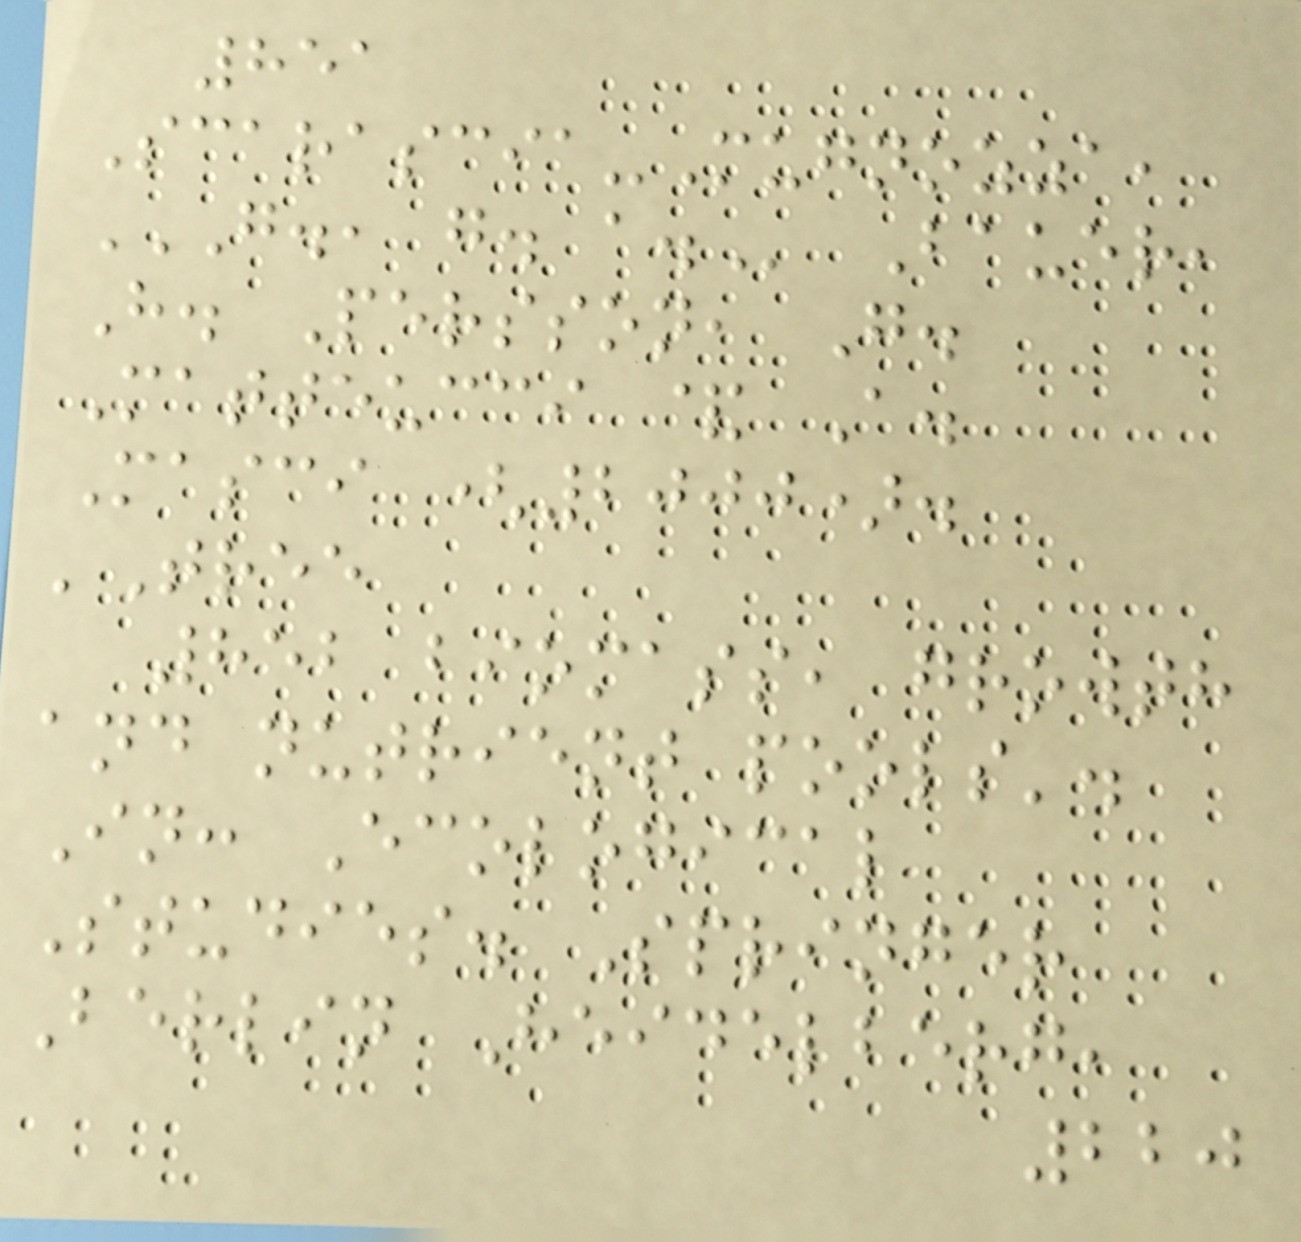851
Scarascia-Mugnozza,
G., G. A. Bauer,
H. Persson, G.
Matteucci & A.
Masci (2000).
'Tree
852 biomass, growth
and nutrient pools'.
In: Ecological
Studies. Springer
Berlin Heidelberg,
220
